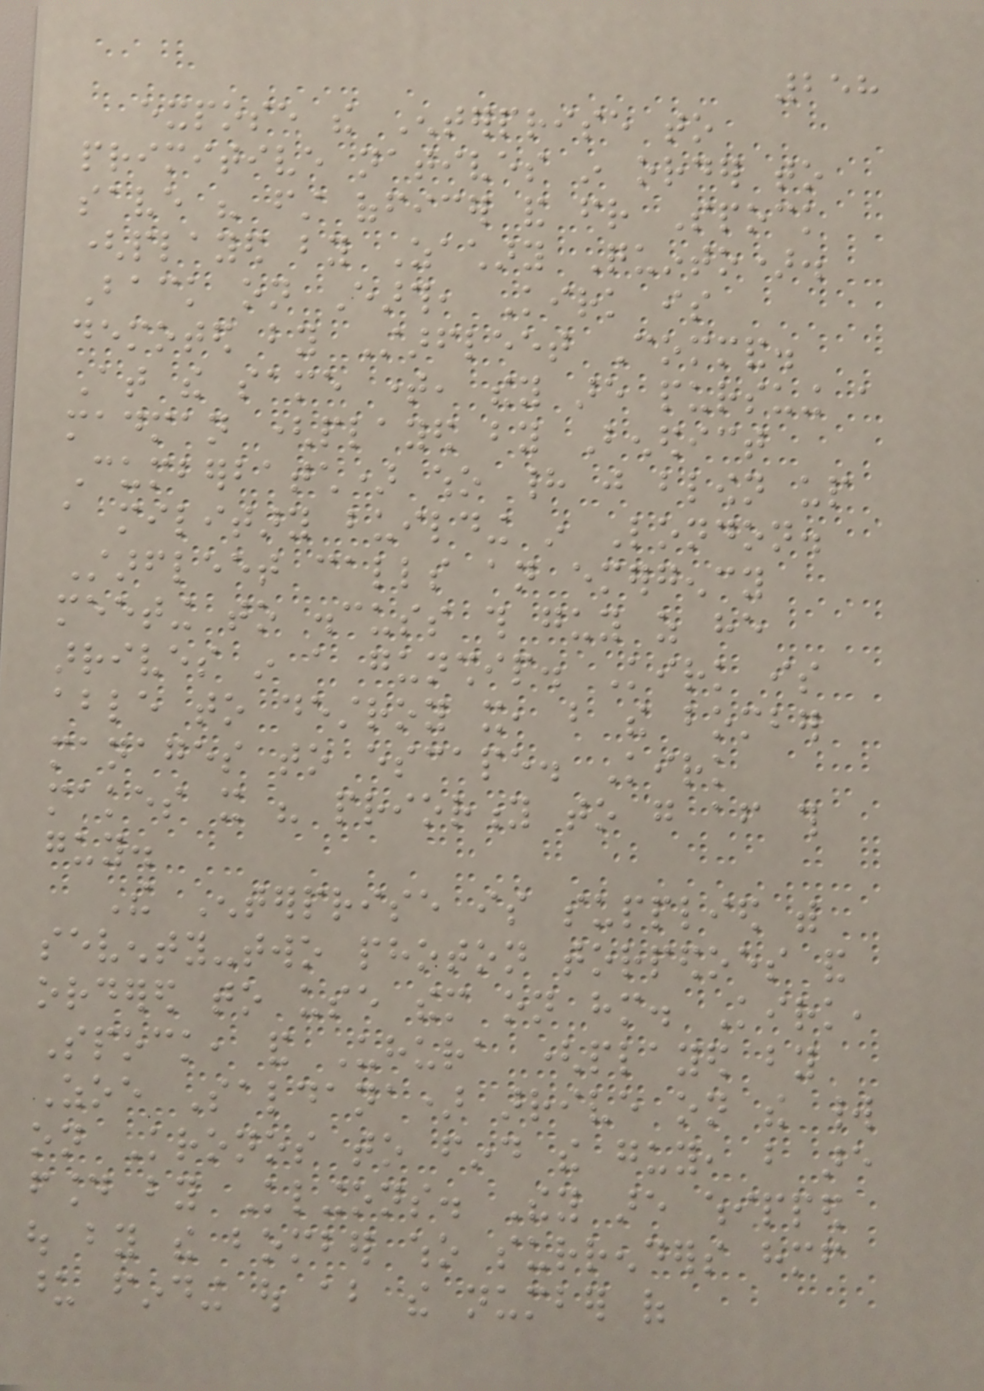258
expose the Enterprise to
primitive natives in order to
save his first officer and friend Spock
(played by Zachary Quinto).
Back on Earth, Kirk is
demoted by Starfleet Command.
At the same time, they are pursuing a
madman (played by Benedict
Cumberbatch) who had just blown up
a military building in London.
Starfleet calls an emergency
meeting to discuss this guy as he
arrives in a gunship. Kirk is
able to destroy it, but the bomber
manages to escape. Kirk
makes it his priority to go after this
guy.
The Enterprise is supplied with
seventy-two photon torpedoes and
ordered to use them on him. Kirk,
Spock, and Uhura (played by
Zoe Saldana) arrive on the world
on Kronos to find the guy, but are
found by Klingons. They are whipped
out by the bomber who surrenders himself
upon finding out about the number of
